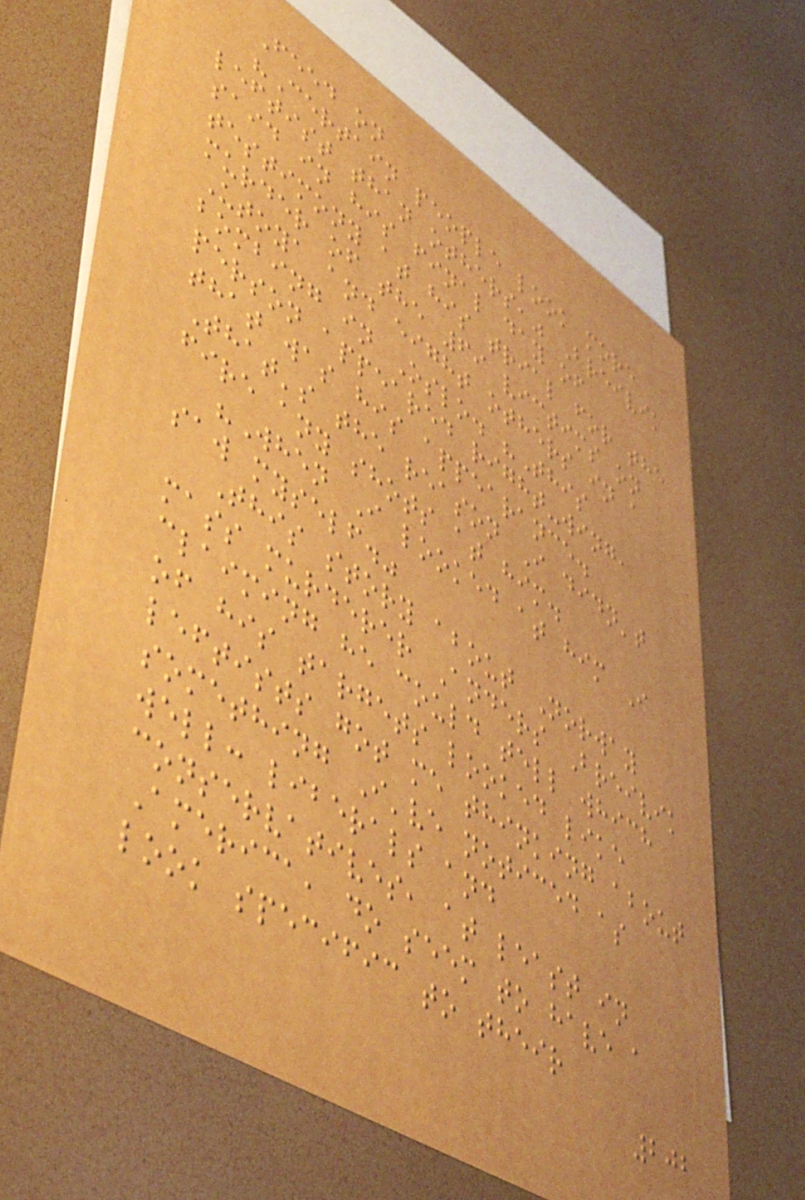Feed on
"Certain people look more
leftist than others," Breivik
said in his final day of
testimony at his trial for the
murder of the 69 victims on
Utoya and eight others in a
bombing in Oslo. "This
person appeared right-wing,
that was his appearance.
That's the reason I didn't
fire any shots at him.
"When I looked at him I
saw myself."
This story about Norway
mass murderer Anders Breivik
claiming he could tell which
of his targets looked like
leftists got me thinking about
something I've noticed as
well: liberals and
conservatives, at least in
America, do seem to have a
look specific to their
202
